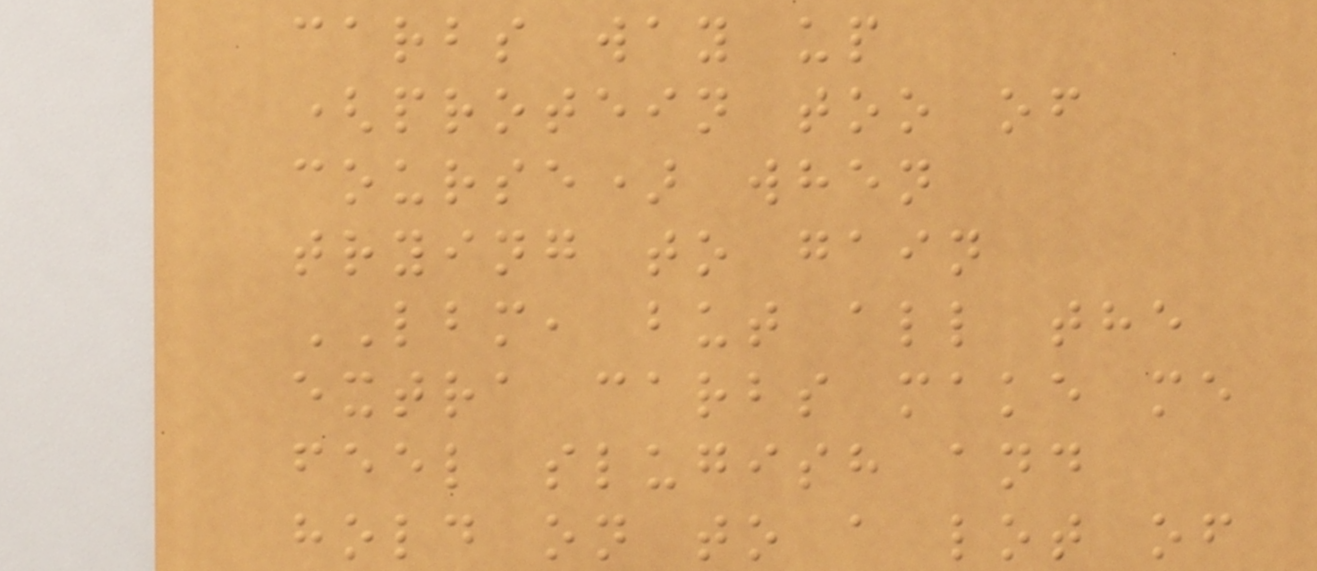carbs way up
(protein too of
course) when
trying to gain
LBM, but all the
extra carbs make me
feel slugish and
hold on to a lot of
